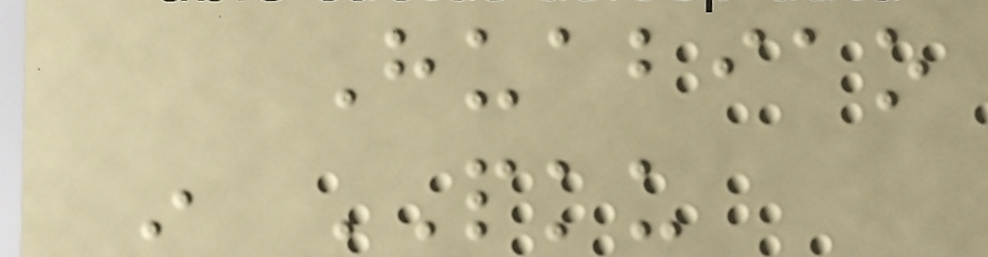Huabiao
in PKU
